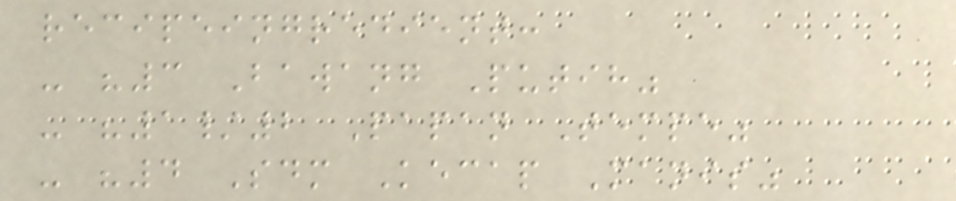recipeingredient:
- "3 Bawang Putih"
- "1/2 Papan Tempe"
- "4 Sdm Kecap Manis"
